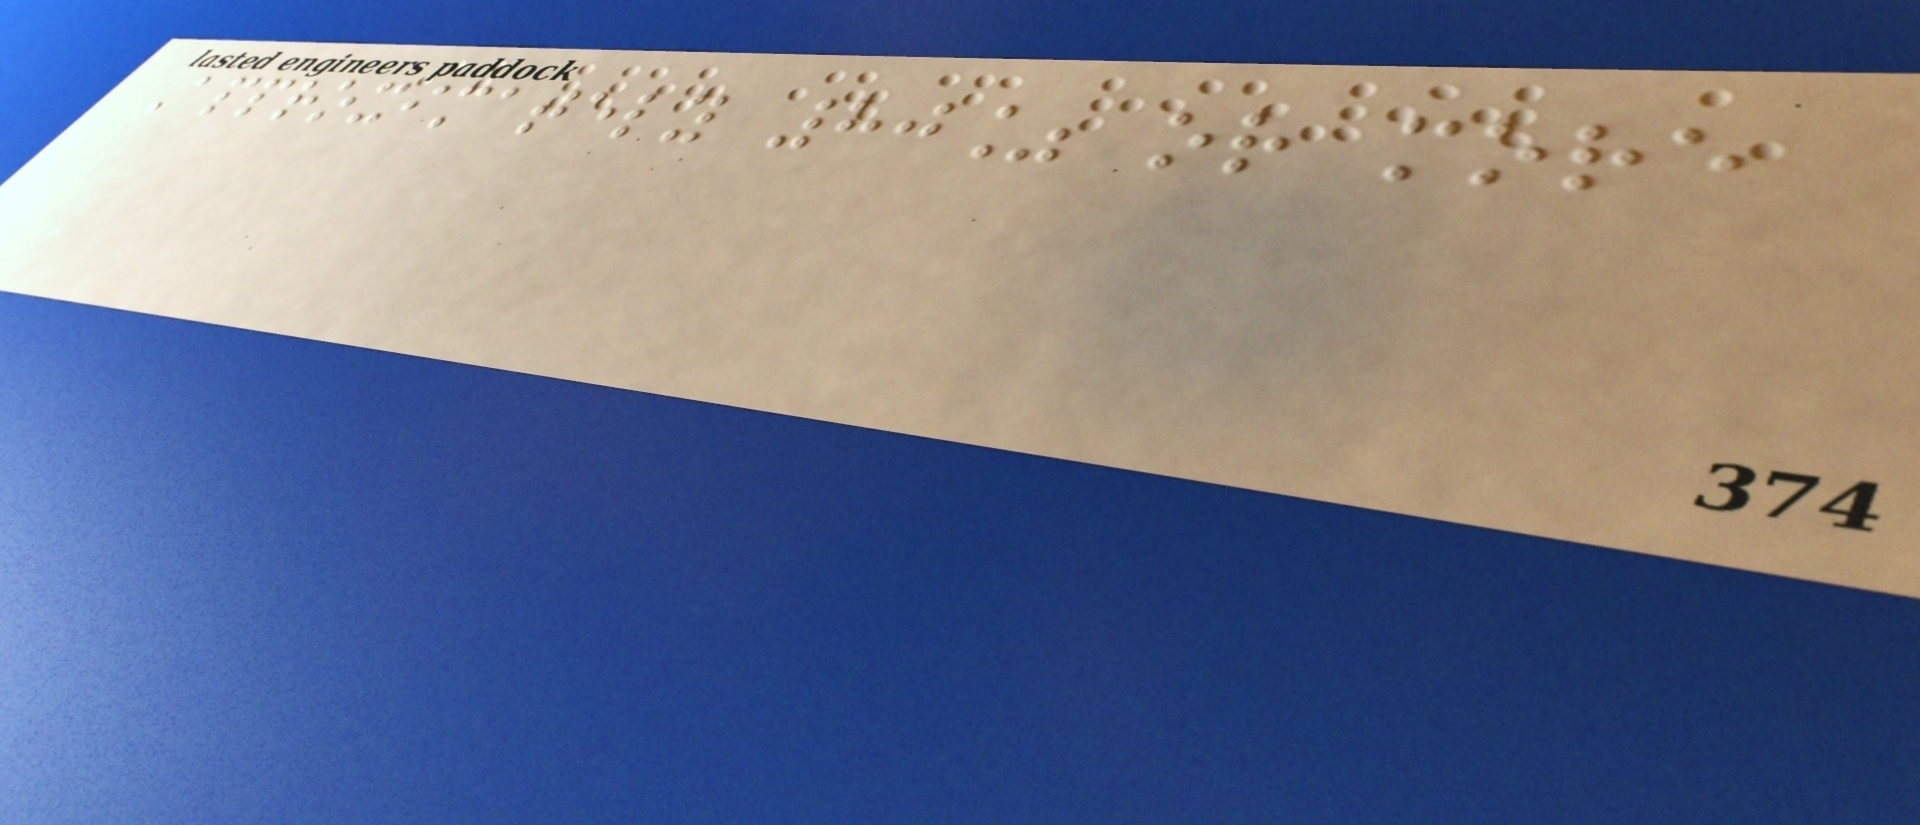Approximately 80% or more
